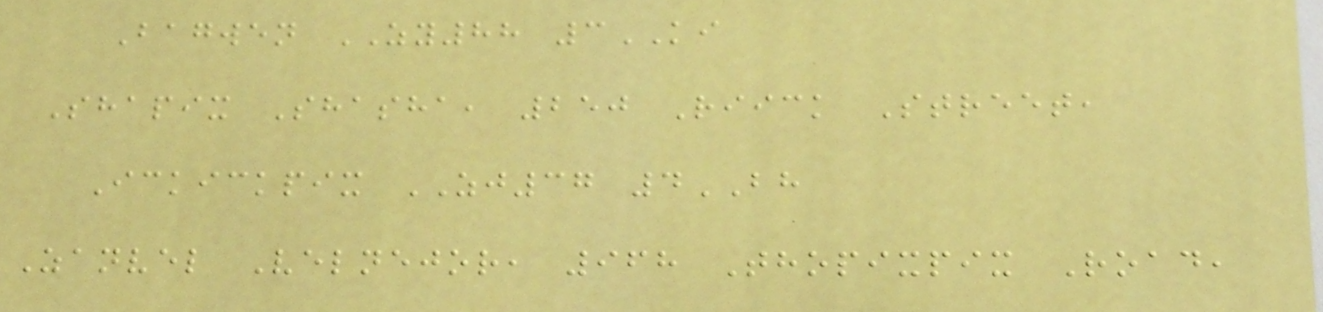Bagwen ZY88 3KI
Shapix Shasha, 250 Riick Street,
Ickickpix ZJ37 4BH
Zanvel Velnejor, 968 Thopixpix Road,
